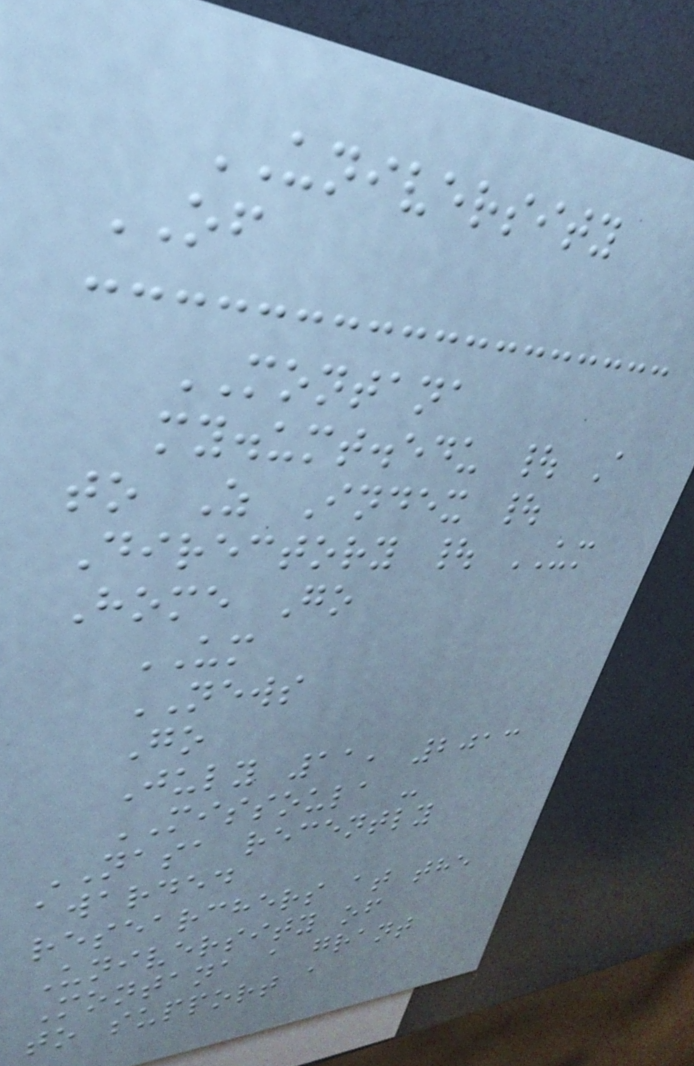UNIVERSITY
OF
MONTANA
my.umt.edu | A
to Z Index |
Directory | UM
Home Go
UM
NEWS
Go
July 11, 2013
MISSOULA -
NASA recently
awarded
researchers at the
University of
Montana a grant
to support a
